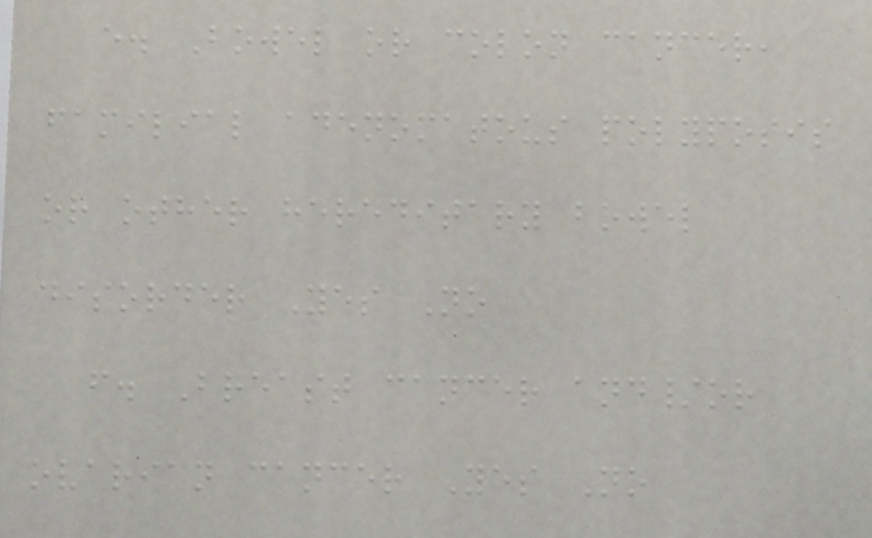e. Bowel or colon cancer,
familial adenomatous polyposis
or other hereditary bowel
disorder Yes No
f. Breast cancer and/or
ovarian cancer Yes No
